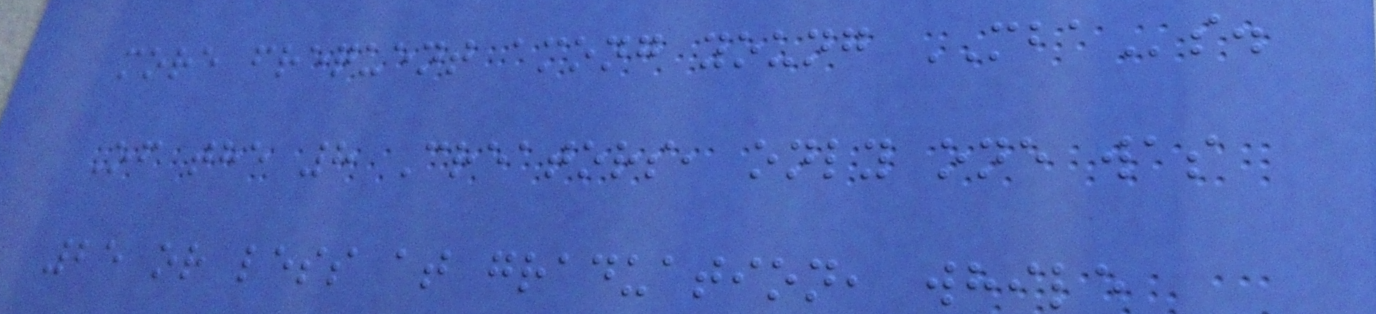more frequent among young MBAs.
Of the 8 Creators, only one was
25 or less at graduation, while
